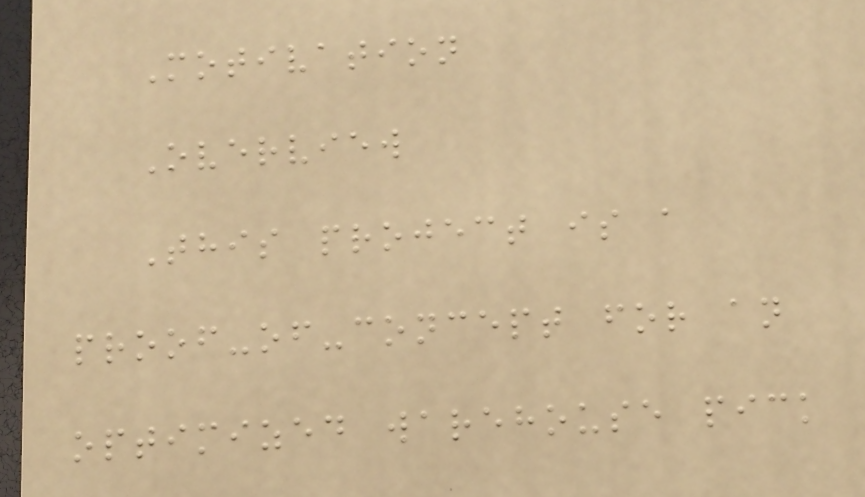Motivation
Overview
This project is a
proof-of-concept for an
optimized warehouse pick
